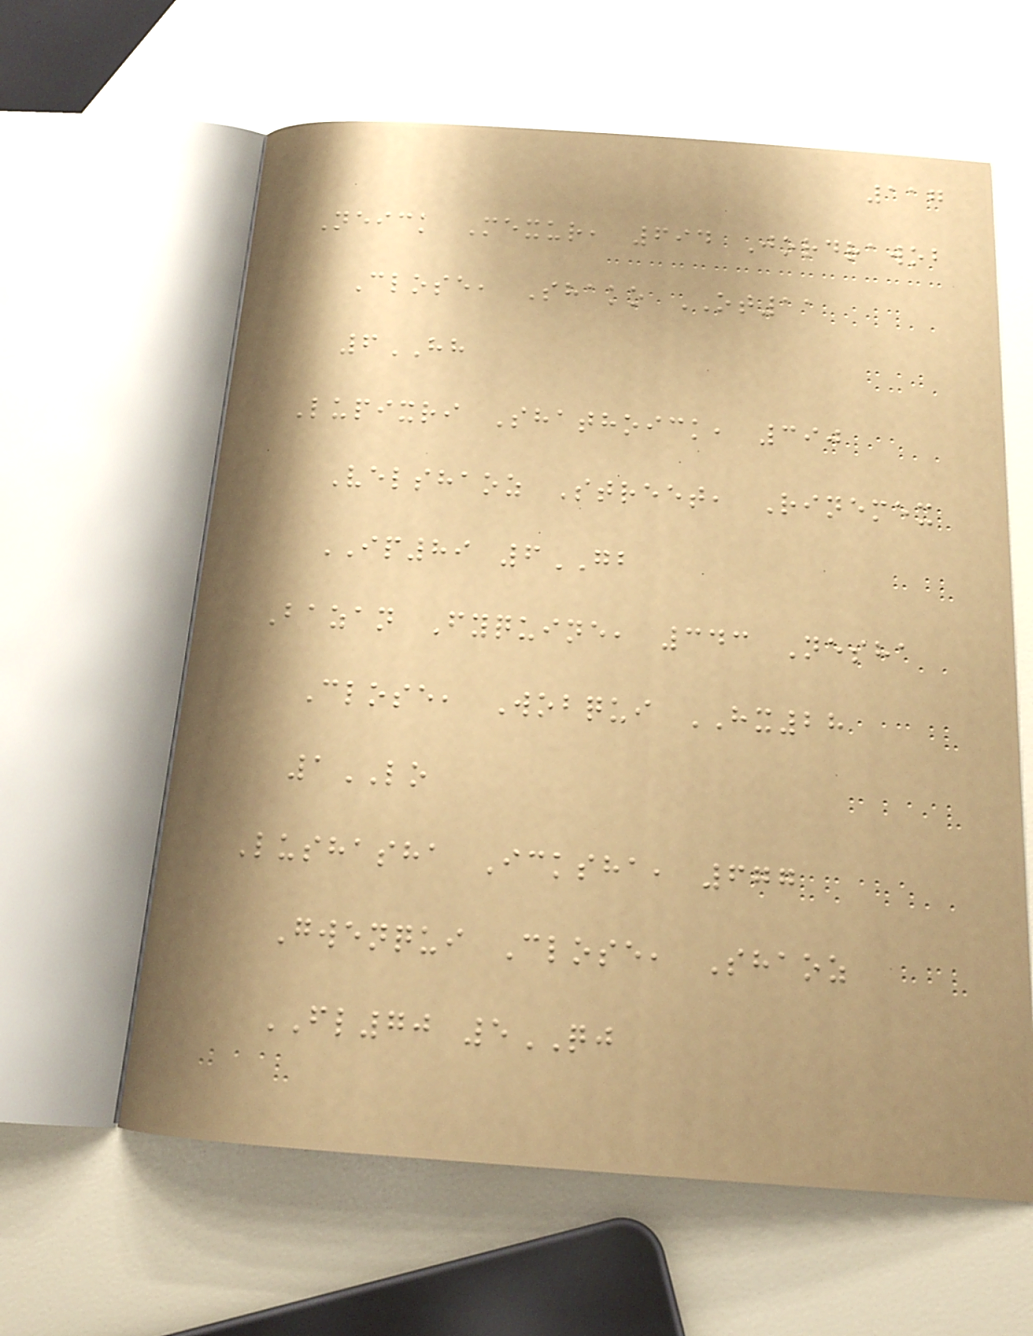117
Neick Mexur, 694 Jordrawob
Close, Shako OT11
6HH
Lupixri Shathoick, 390
Velshaoz Street, Rinemex
IP89 6GB
Bazan Fyquine, 343 Nesha
Close, Wobqui HX28
1LO
Lushasha Icksha, 677
Gwenqui Close, Shaoz
FL70 5QJ
